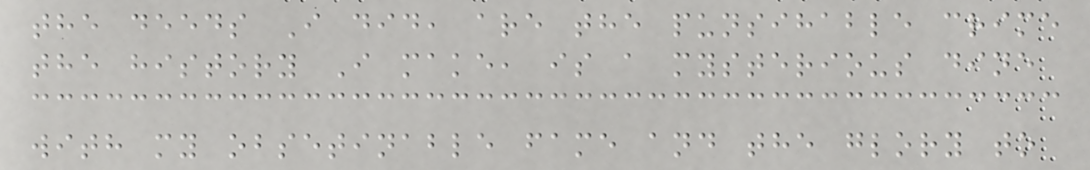the deeds I did, are the punsihable crime
the history I make, is a mysterious dine
with my obsetinable fame and the glory to
